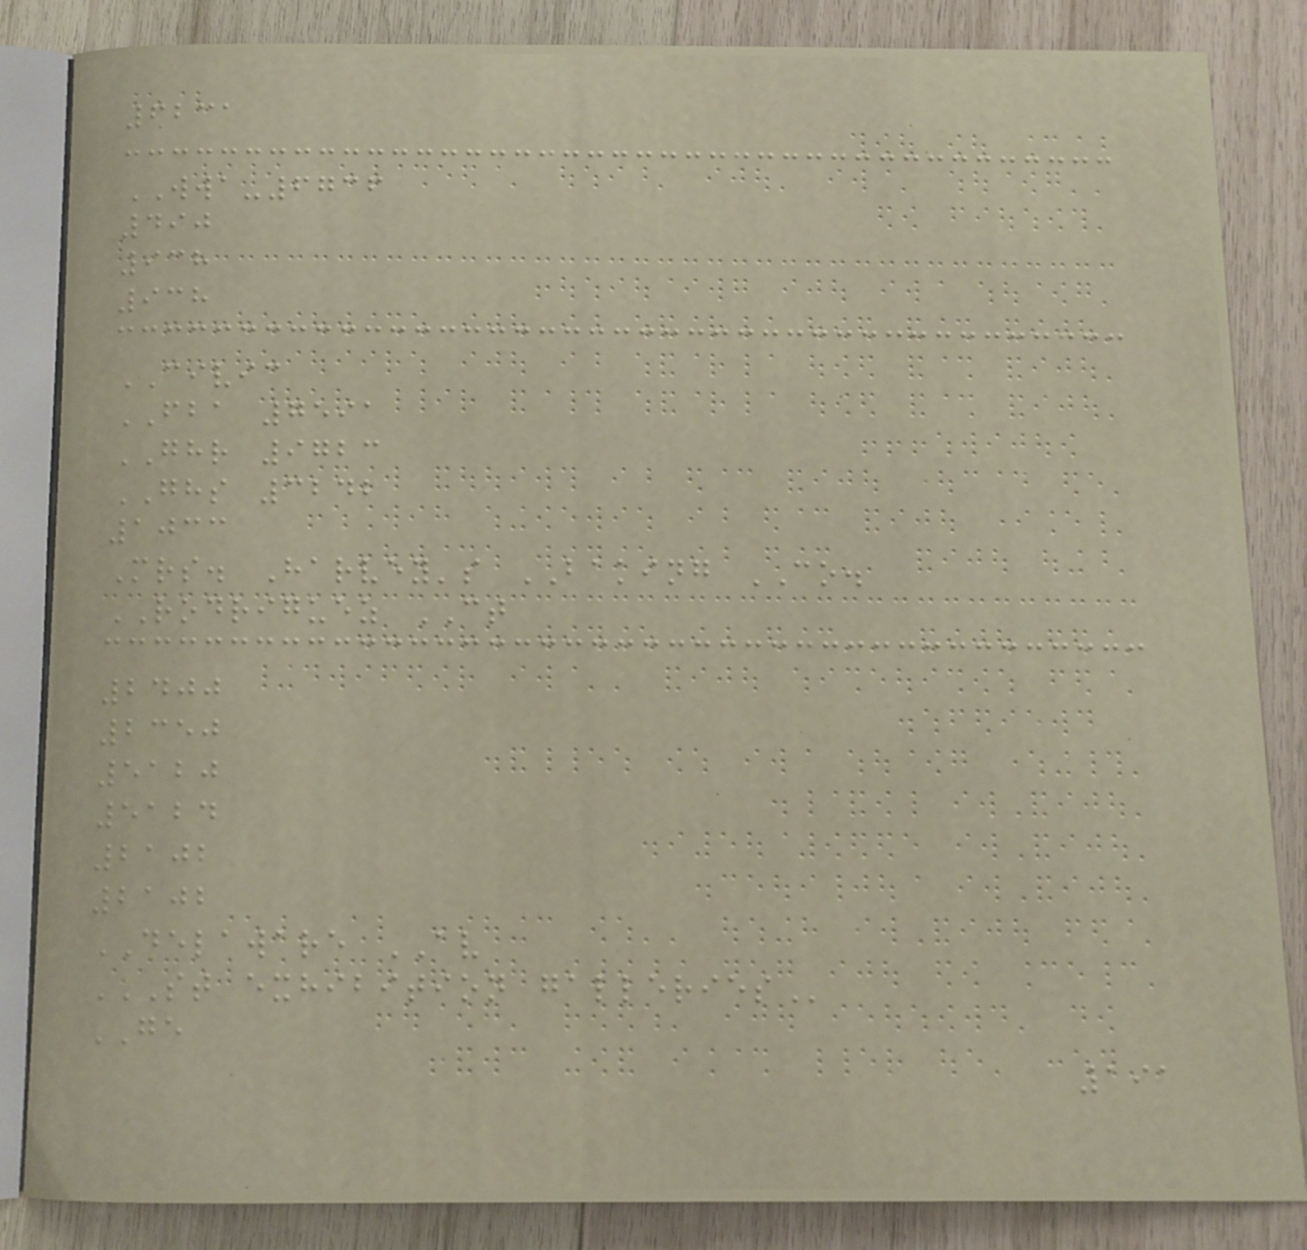6231
WWA-6736
490
938
938
CIVIC
FBA 7591
GHR 9723
GHS 3242
1033
Mrs. Harvey's BAKING CO.
RODRIGUEZ CT
2400
2350
5120
5124
2102
2102
DELAWARE AV
ST EXHIBITION GALLERIES
GE
191
